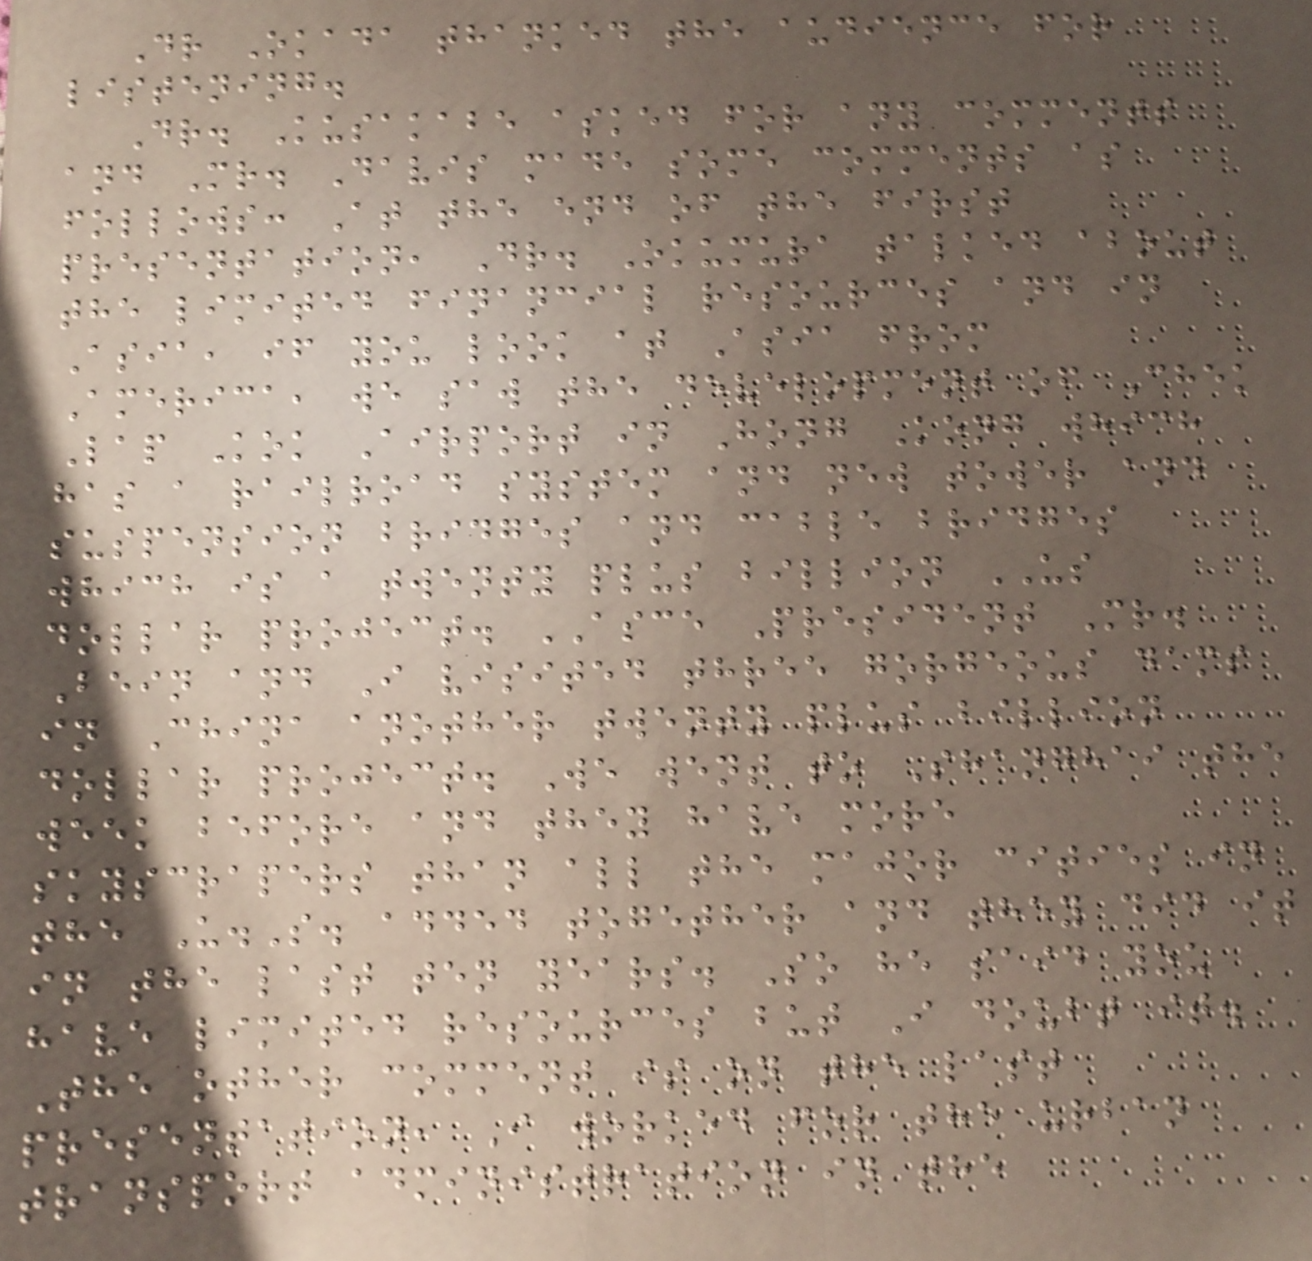Dr Okada thanked the audience for
listening.
Dr. Kusakabe asked for any comments
and Mr. Davis made some comments as
follows: At the end of the first
presentation, Dr. Okumura talked about
the limited financial resources and in
Asia, if you look at Asia from
America, we saw the development of Chek
Lap Kok Airport in Hong Kong which
has a railroad system and new tower and
suspension bridges and cable bridges
which is a twenty plus billion US
dollar project. ASCE President Mr.
Bein and I visited three gorgeous dams
in China another twenty plus billion
dollar project. We went to Shanghai the
week before and they have more
skyscrapers than all the major cities in
the U.S. added together and they did it
in the last ten years. So he said you
have limited resources but I doubt it.
The other comment is on the last
presentation, I worked for the urban
transport administration in the
